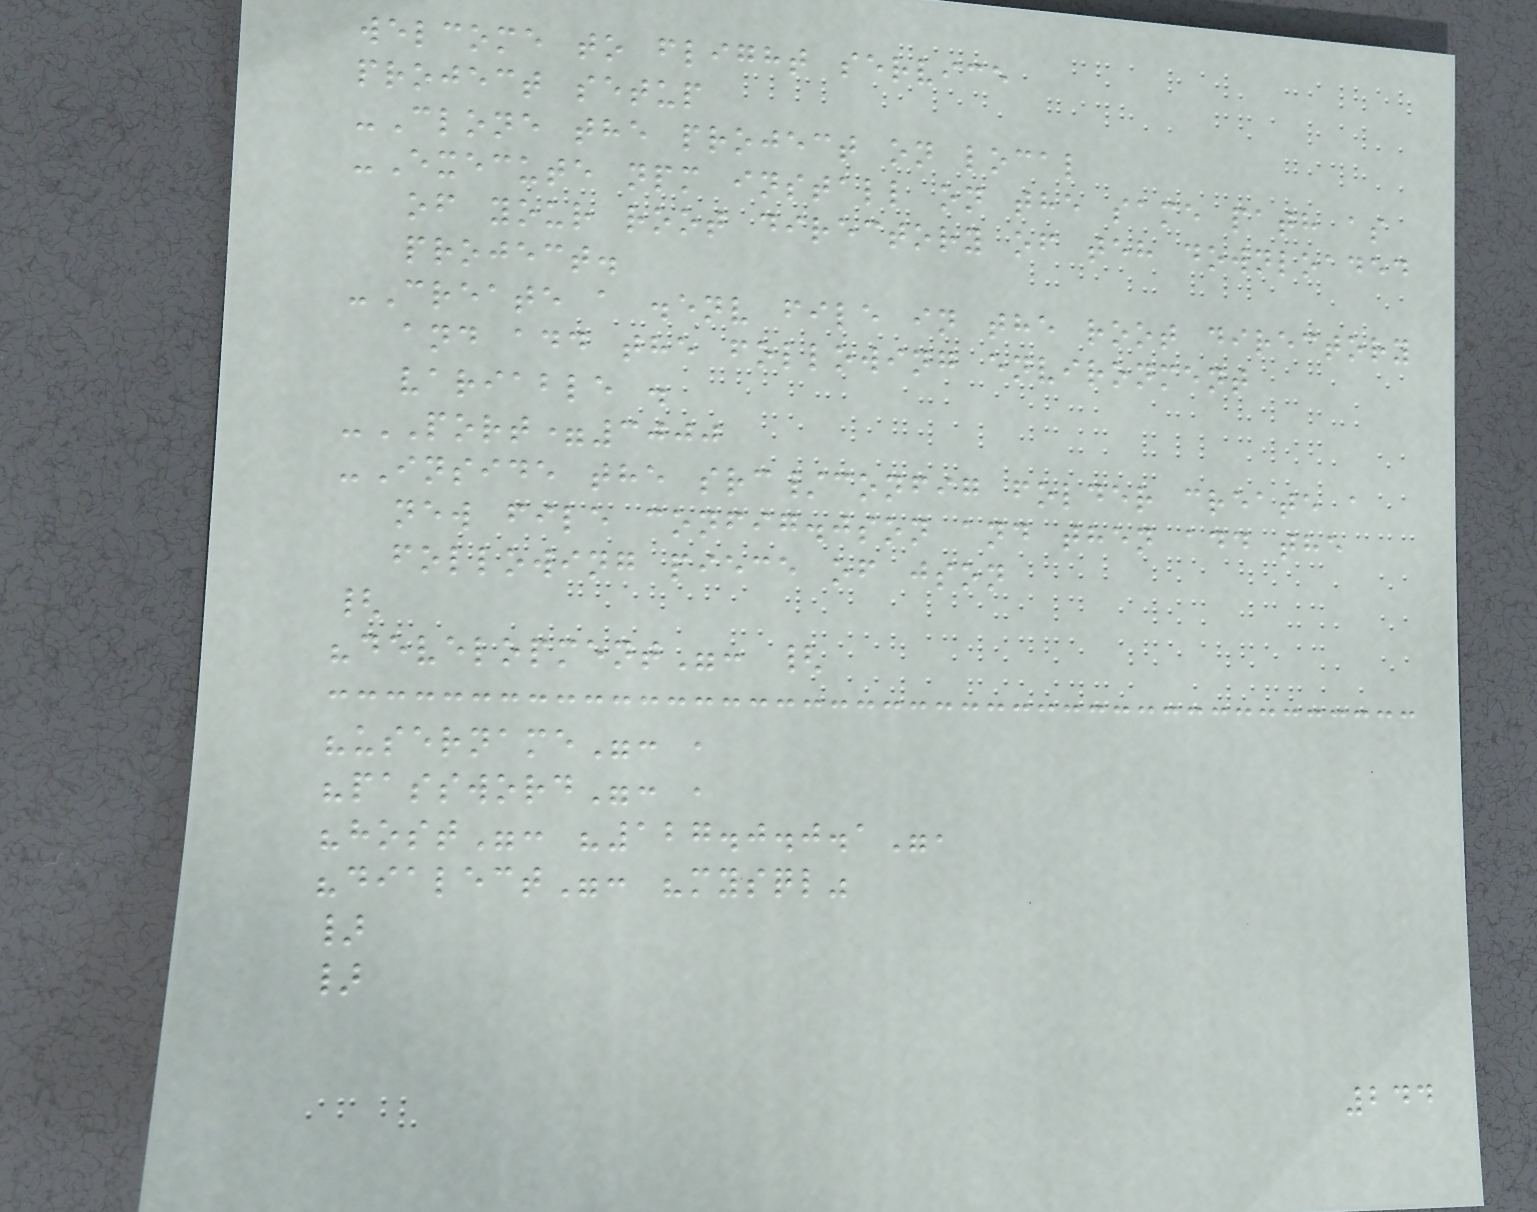welcome to flight service
project setup
-Clone the project on local
-Execute npm install on the same path as
of your root directory of teh downloaded
project.
-Create a .env file in the root directory
and add the following environment
variable .
-PORT=3000
-Inside the src/config folder create a
new file config.json and then add the
following piece of json
{
"development": {
"username": ,
"password": ,
"host": "127.0.0.1",
"dialect": "mysql"
}
}
244
